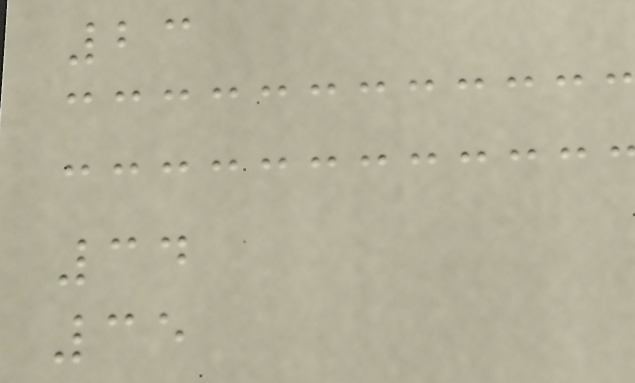23
34
35
